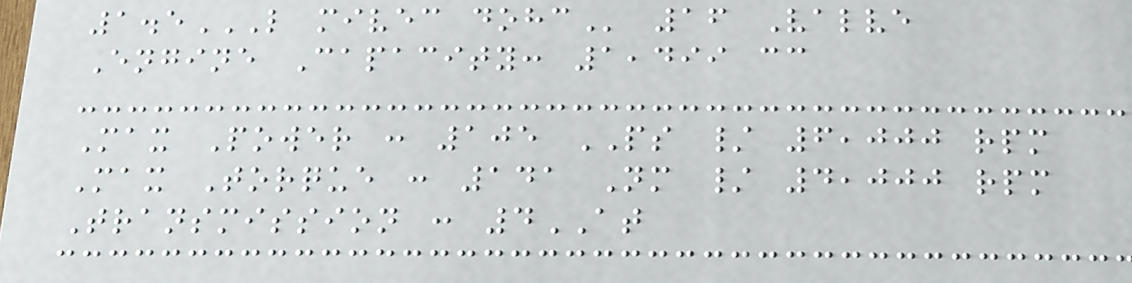1.5L MIVEC DOHC 16 Valve
Engine Capacity: 1,499 cc
Max Power : 105 PS / 6,000 rpm
Max Torque : 141 Nm / 4,000 rpm
Transmission : 4AT
